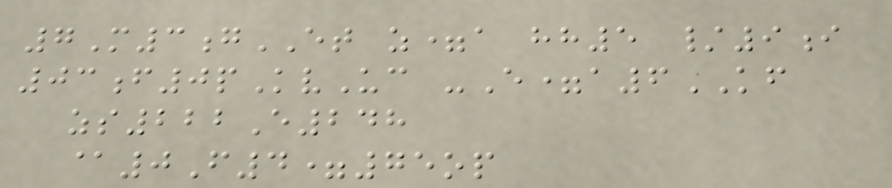7M3gET z=a hh5 /9i
03f0pKvUc -E=a6KF
zs222E248
@0F4=75op
